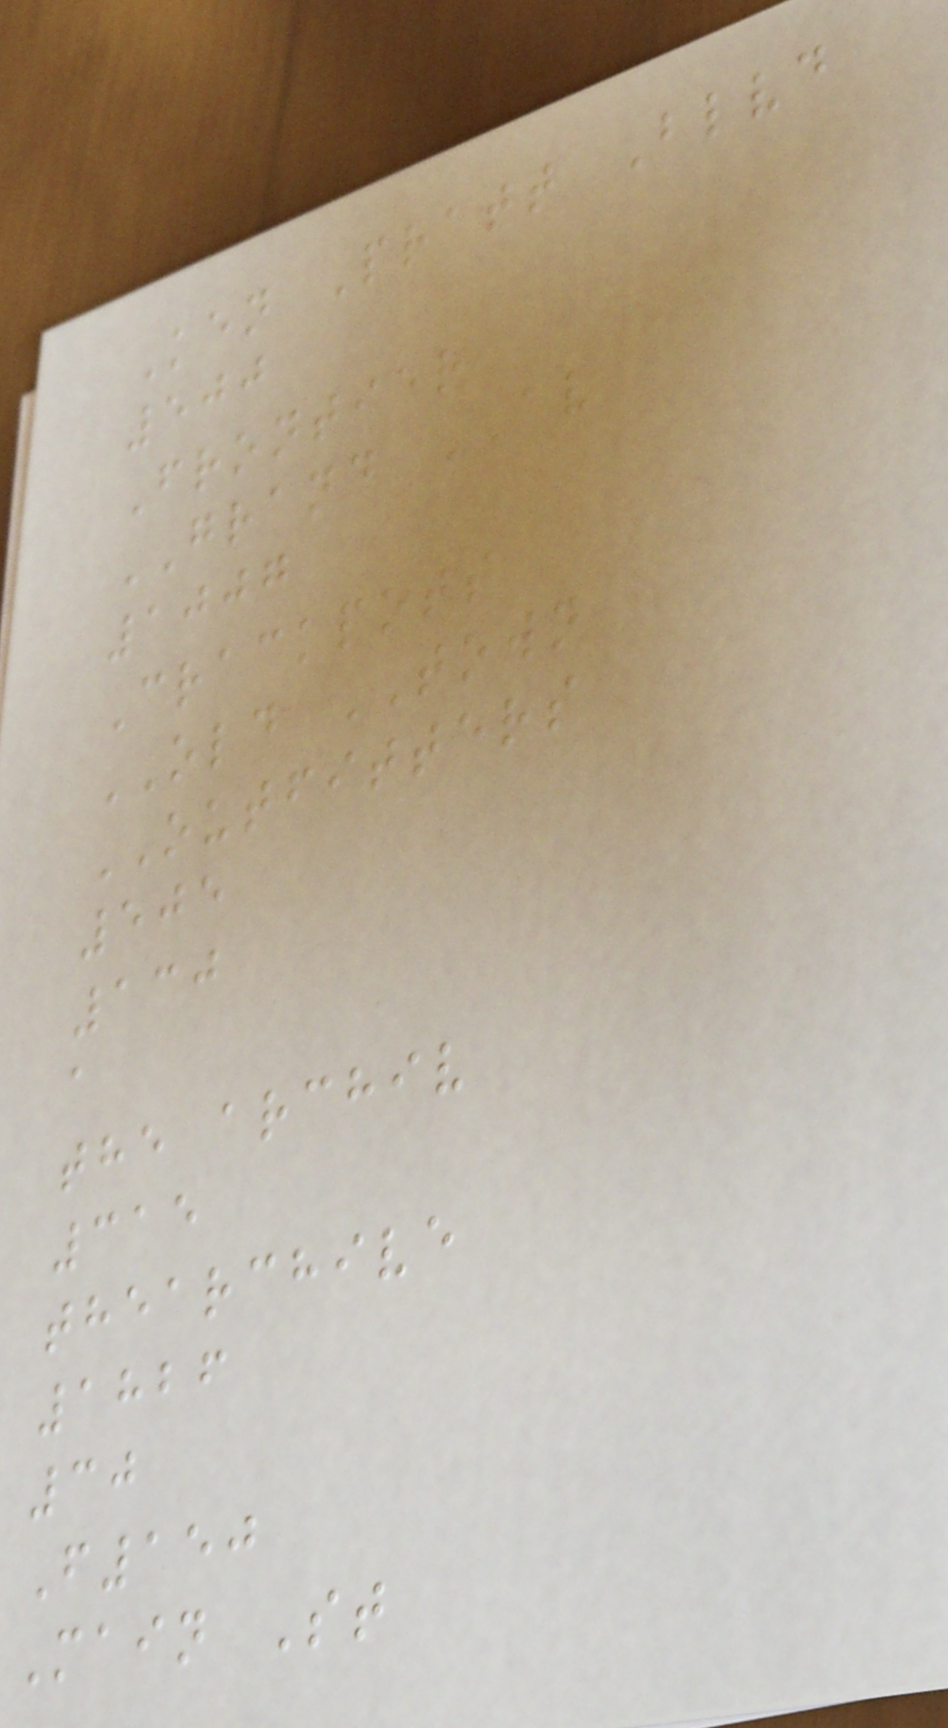Ken Pratt Blvd
500
Frontier
GRAND AV
1007
Crackpots
OLD TOWN
OUTFITTERS
505
130
a
the archiv
315
thearchive
1826
30
F150
Main St
